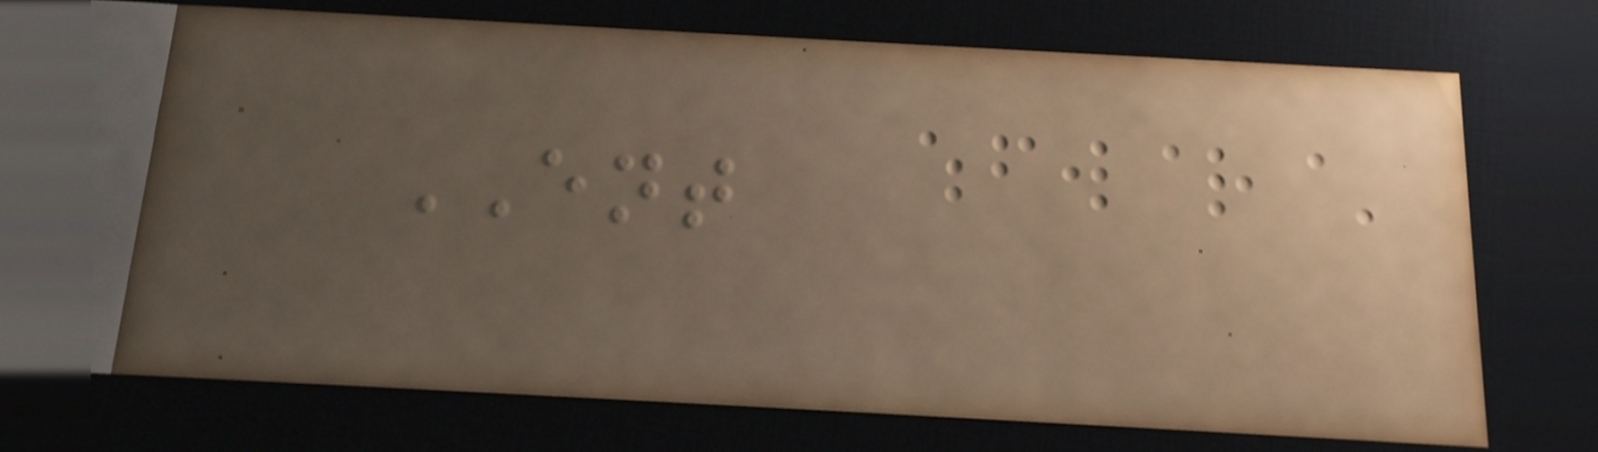ENT
